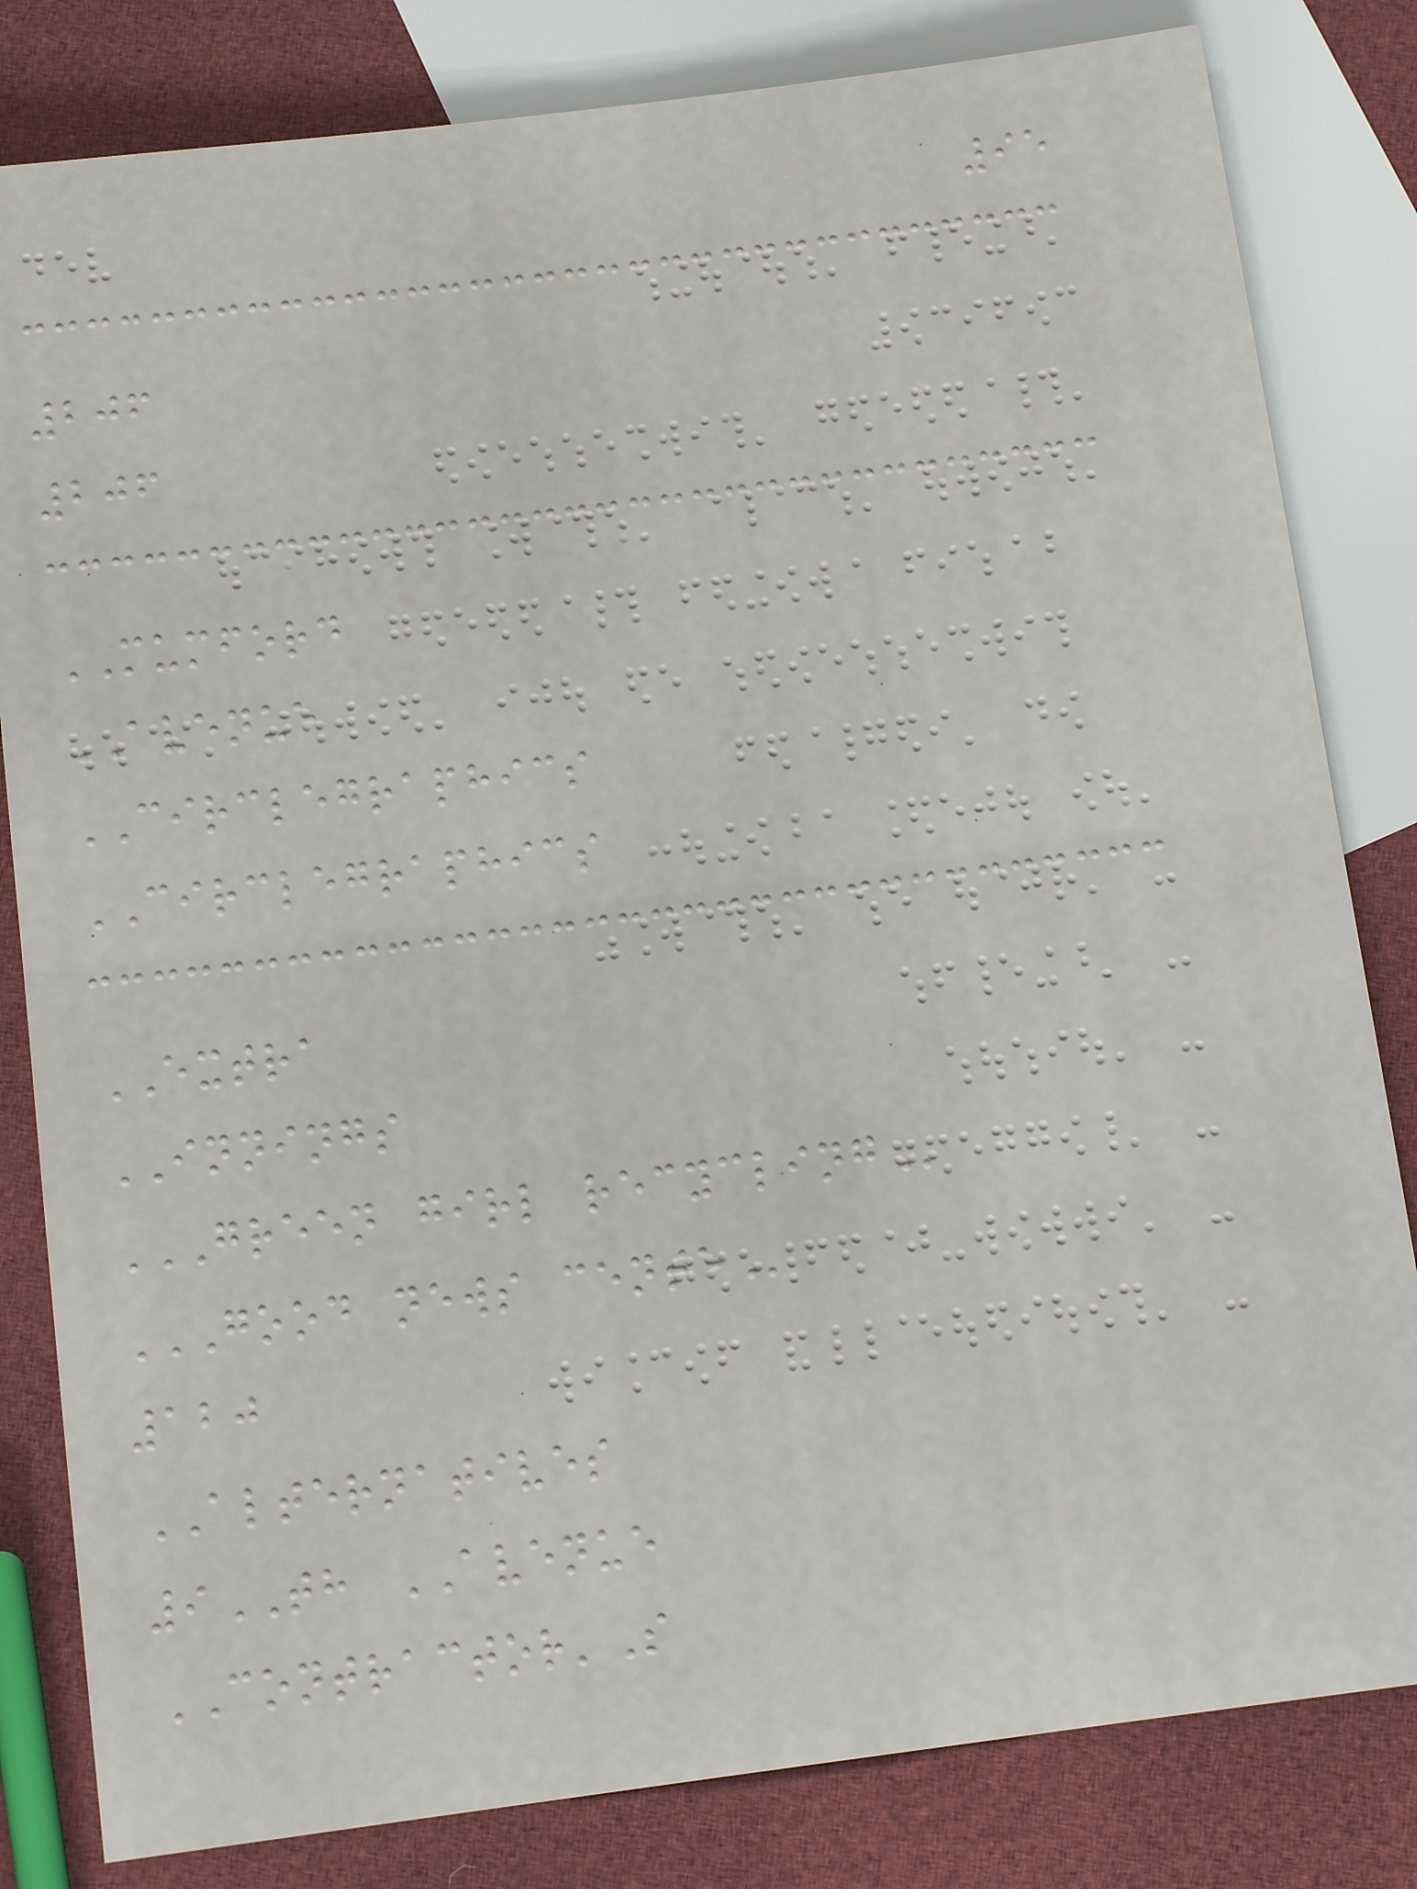95
206
206
MUMFORD
AVENUE
CIRCLEGRAPHICS
CIRCLEGRAPHICS
EXTRA
INNINGS
GREEN GIRL RECYCLING
GOOD NEWS CENTE
120
ALTERNATIVES
9TH AVENUE
CONTRACTOR'S
